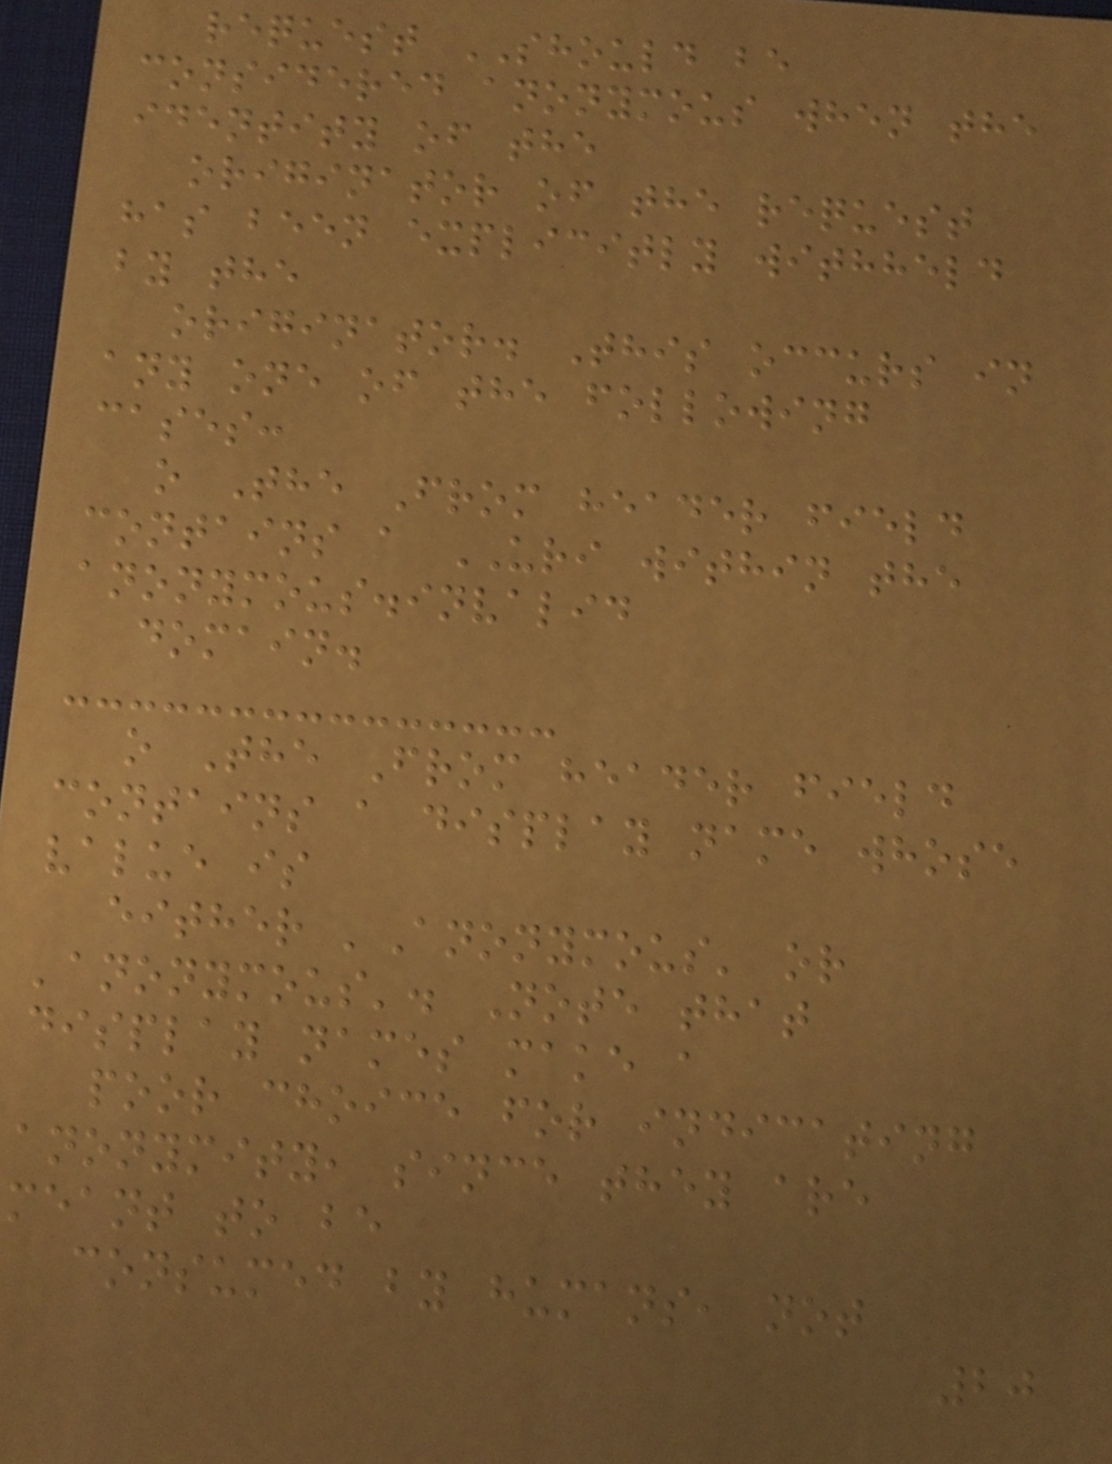request SHOULD be
considered anonymous when the
identity of the
originator of the request
has been explicitly withheld
by the
originator. This occurs in
any one of the following
cases:
o The From header field
contains a URI within the
anonymous.invalid
domain.
o The From header field
contains a display name whose
value is
either 'Anonymous' or
'anonymous'. Note that
display names make a
poor choice for indicating
anonymity, since they are
meant to be
consumed by humans, not
20
